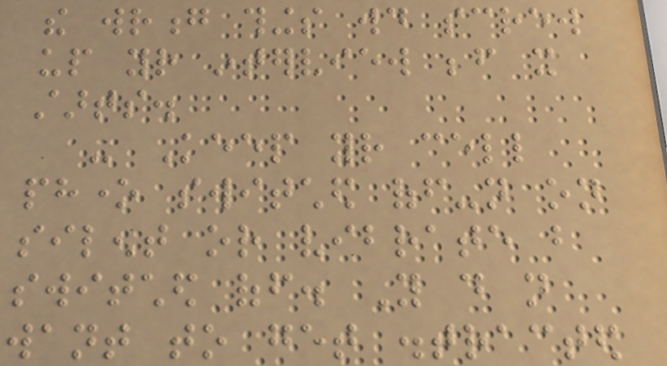the wrong things would screw
up your interview before it
starts.
- Keep your cell
phone switched off-not on
silent or vibrate but
switched off. You do not
want to get distracted
